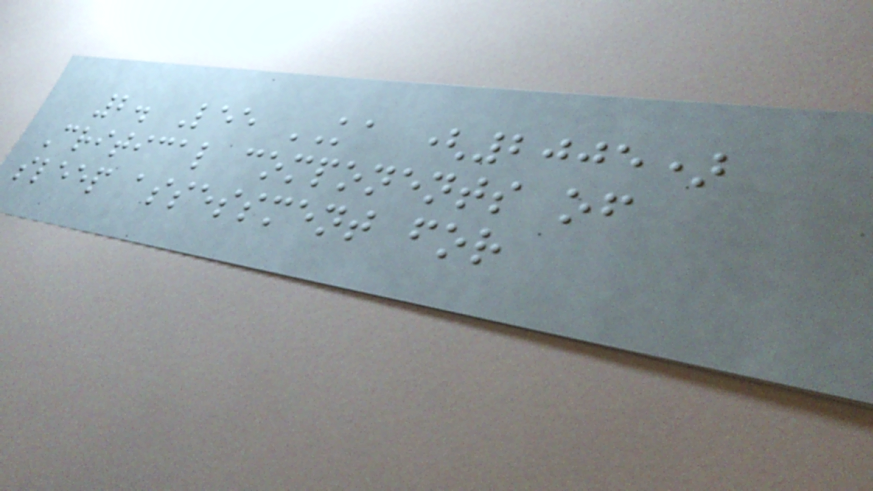2. Lee KA (2005)
Critical components of
sleep assessment for
